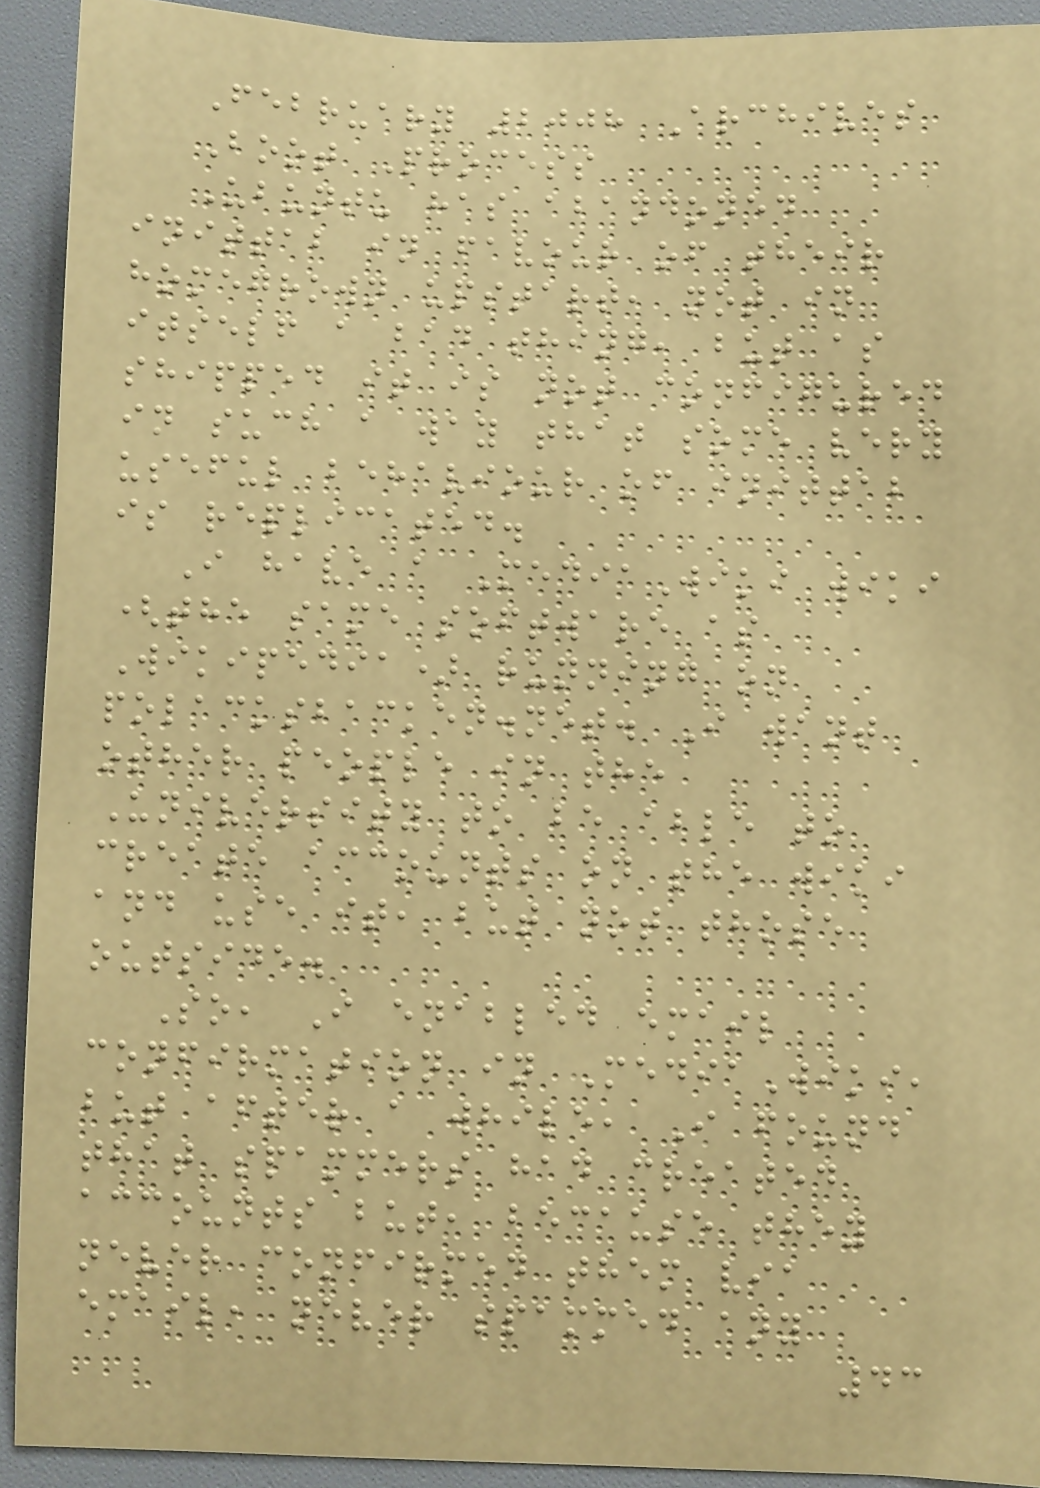February 2008 Archives
Boot Process
Ubuntu has abandoned
inittab in favour of their
homegrown upstart, not in
itself a bad thing, but as
shipped it is not configured
in such a way that some very
useful behaviour of inittab
is replicated.
I have a MediaWiki wiki
(the same software as
Wikipedia) running on
polacksbacken.net. I want
other people in the
University to be able to
create accounts on the wiki
and use it, but not those
outside.
So, I enabled email
confirmation in MediaWiki,
but after a while, I found
that spammers had created
accounts but, because they
never confirmed them via
email, never spammed any
43
